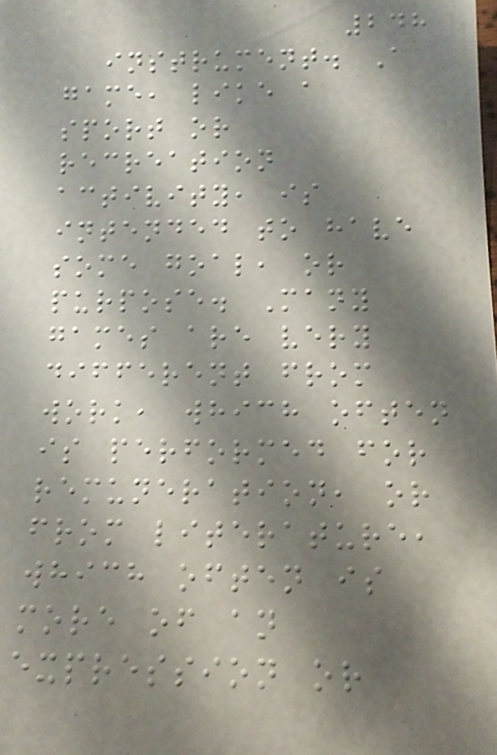248
instrument. A
game, like a
sport or
recreation
activity, is
intended to have
some goal, or
purpose. Many
games are very
different from
work, which often
is performed for
remuneration, or
from literature,
which often is
more of an
expression or
